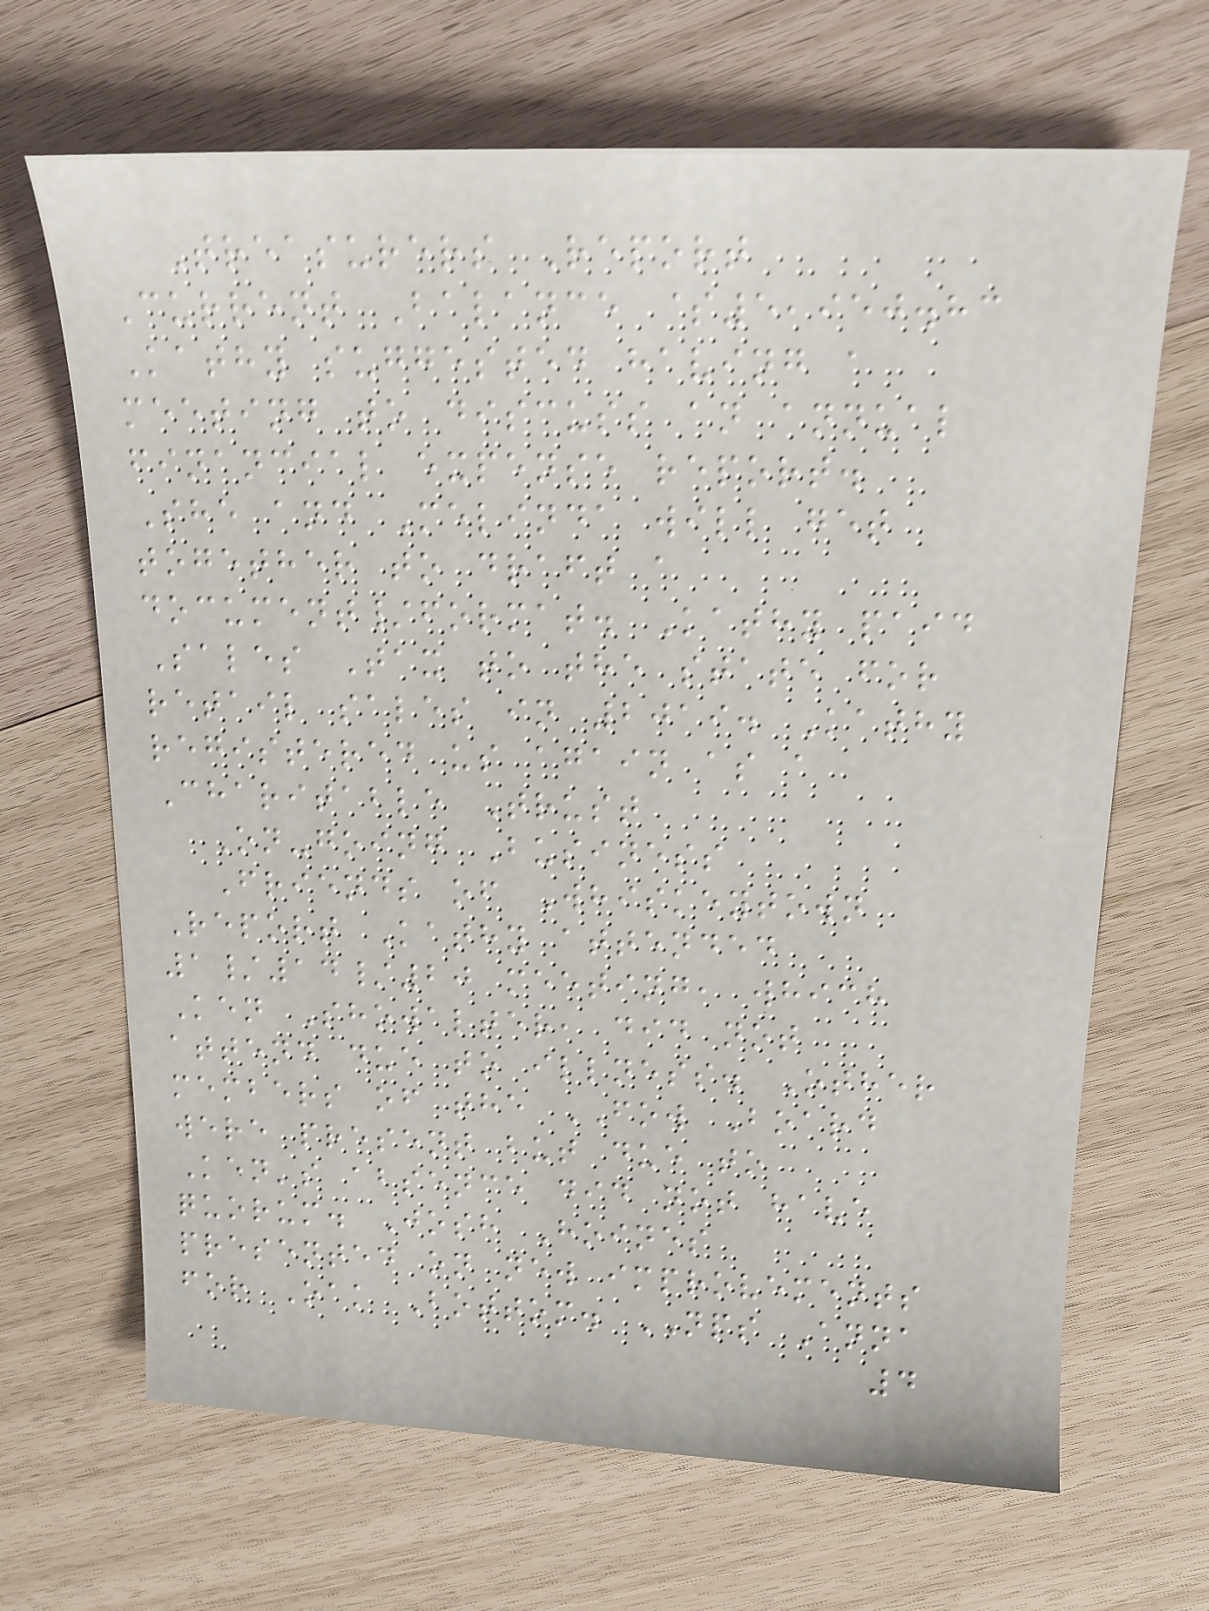Treasurers Report
Current Balance $5,950.83
Kathy suggested having a
meeting to discuss an annual
financial expense report.
She and Melinda will get
together to draft a
document/format. Kathy paid
Sales Tax to the state for
retail sales in 2019. Kathy
registered us again as a
Charitable Trust
On-going Business
Friends of Whiskeytown
Report Kathy attended
1/14/20 meeting, which
Ken Showalter, did not
attend due to illness. Other
members of the FOW Board
were present but due to
Ken's absence did not have
quorum. Josh Hoines
presented on new improvements
for Oak Bottom. NPS Anna
4
